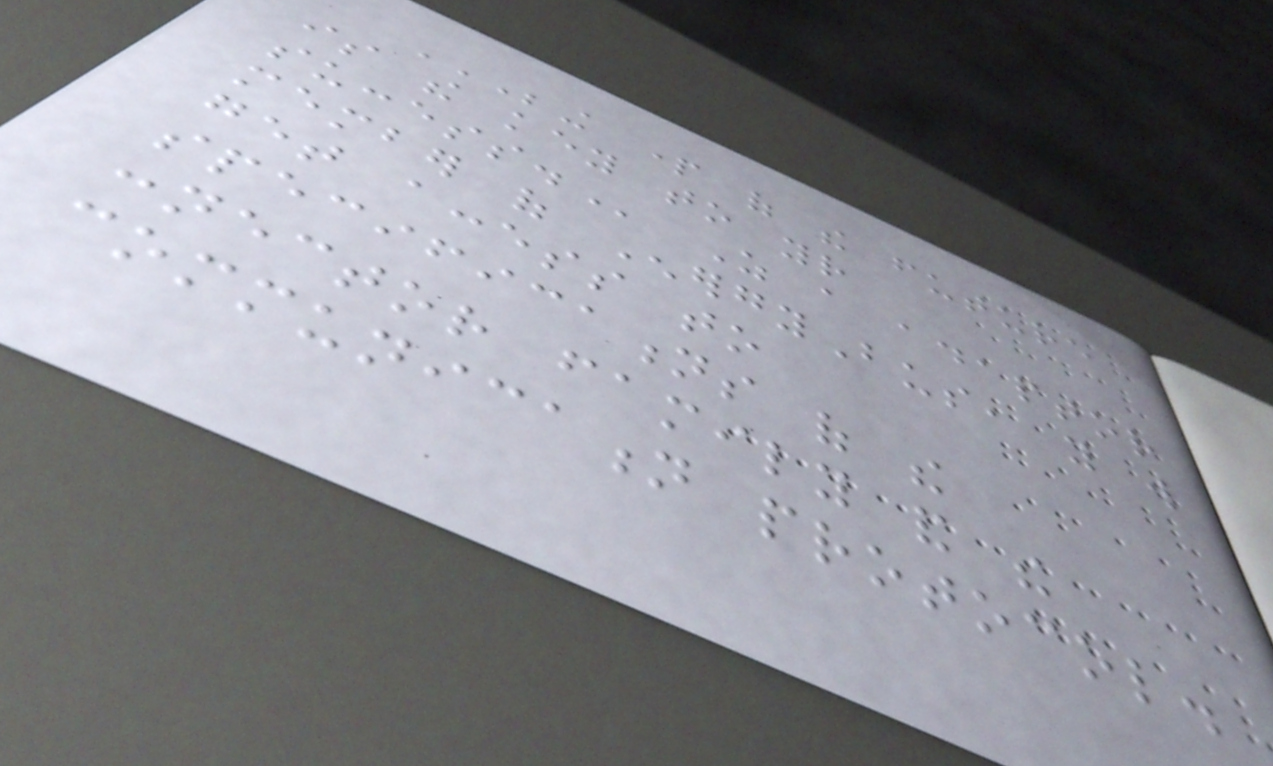BEING PART OF THE FUTURE
IS THE KEY TO YOUR
SUCCESS. As a adaptor
member of EnergyBus, you will
get access to
specifications of the
connector family and the
communication protocol.
